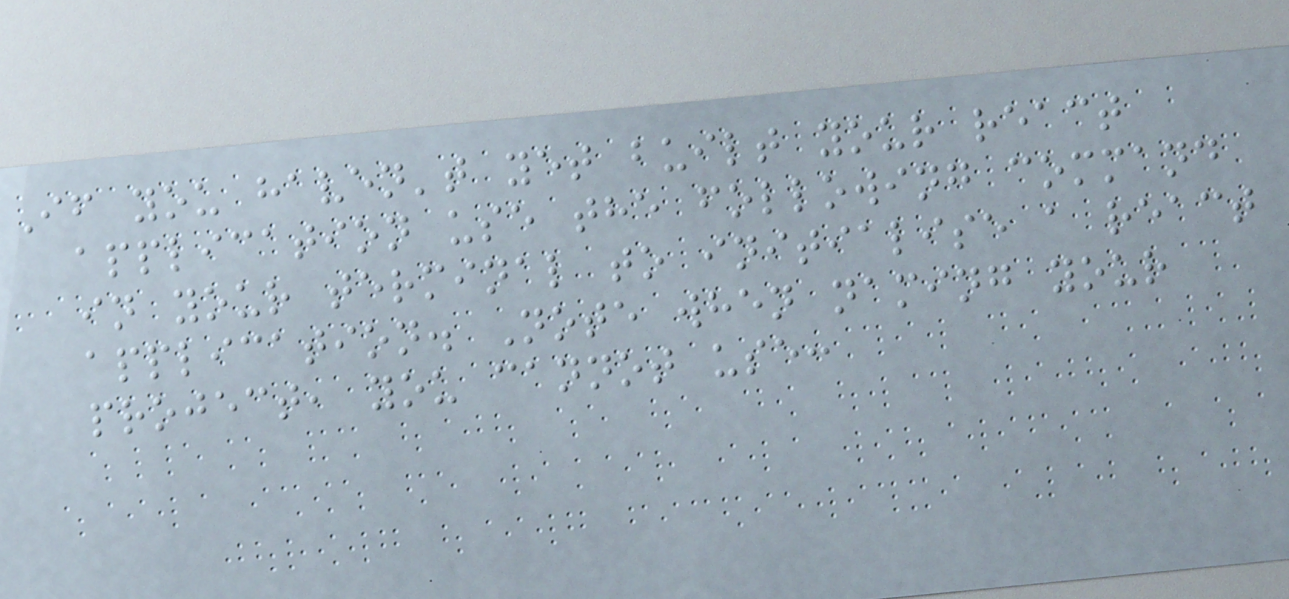If you haven't yet built your react
application use the following command
in your terminal to initialise a react
application. Note when naming your
project, you cannot use:
